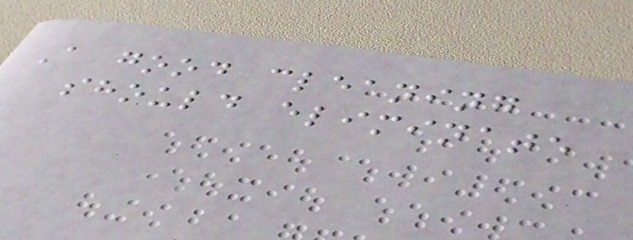A good cleaning
should eliminate
